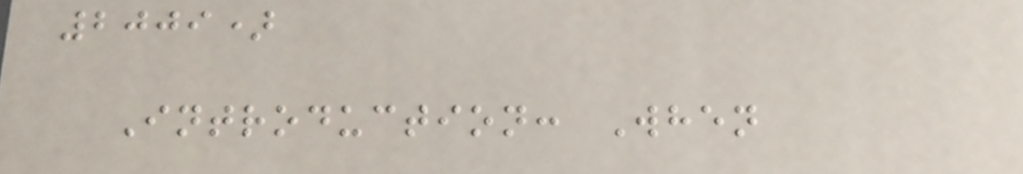2009)
Introduction: When
